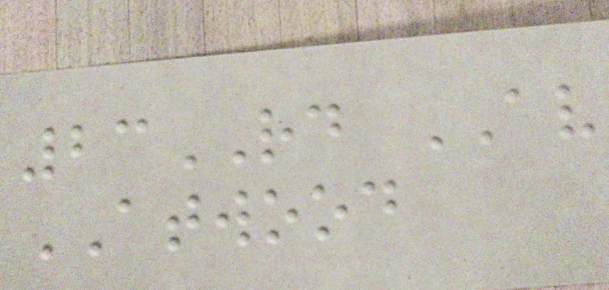23RD AV
ATWOOD
